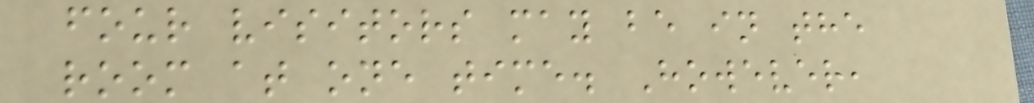four visitors may be in the
room at one time. However,
